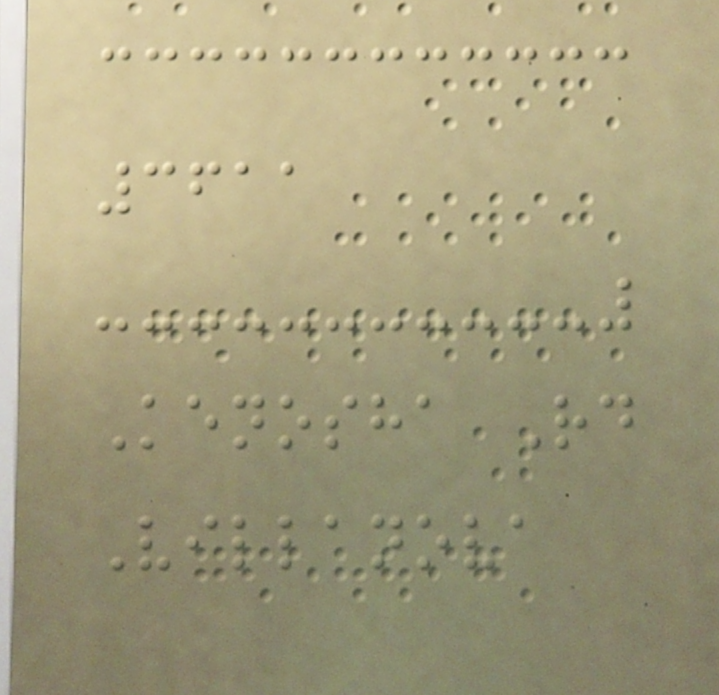3611
Kenosha Rd
Villanova
